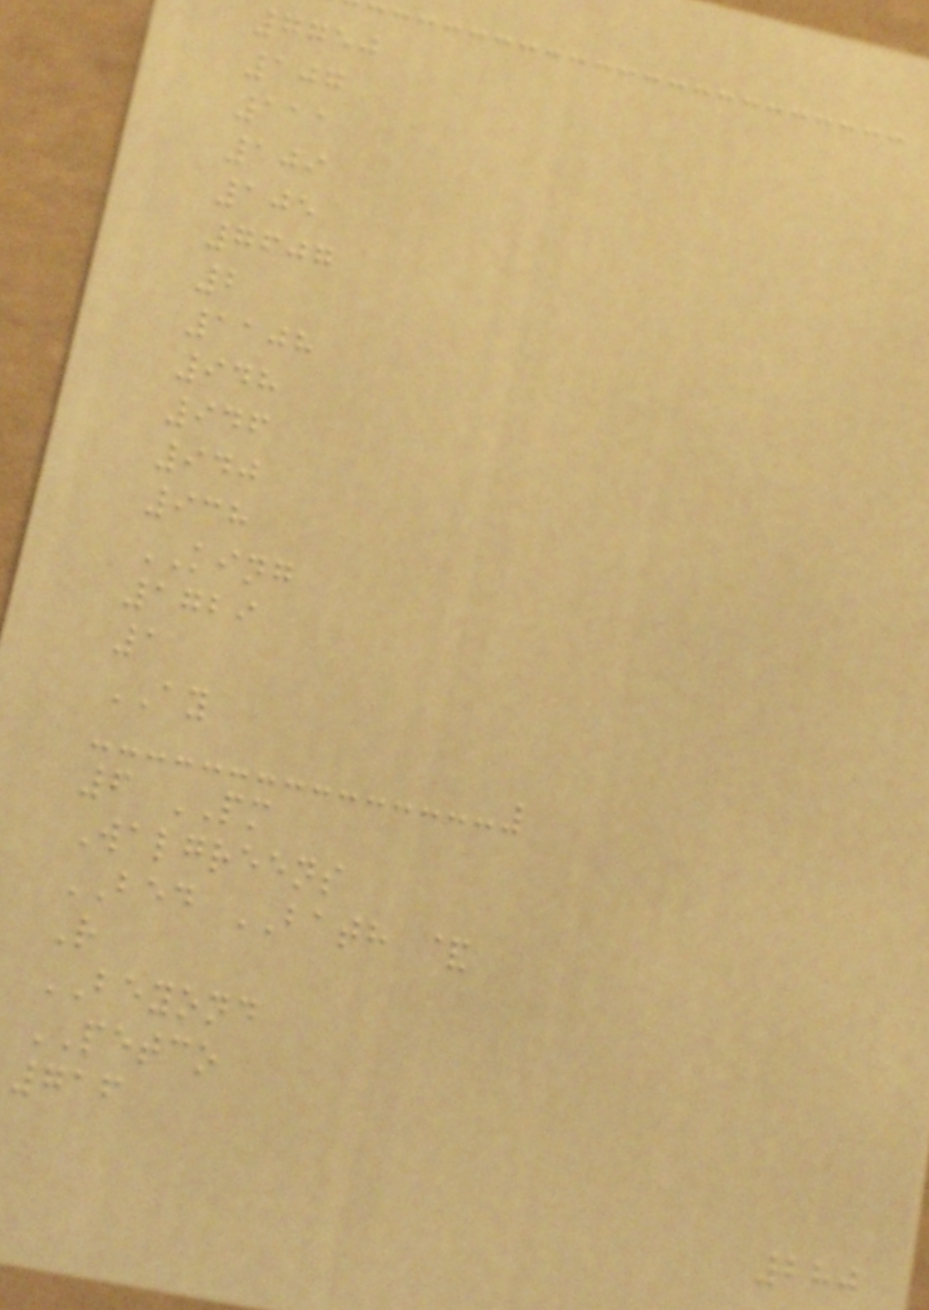7750
107
111
109
105
7607
2
1108
948
946
940
938
KING
1729
1
AY
6 PM
Walgreens
BED BATH &
R
BEYOND
PETCO
716
280
